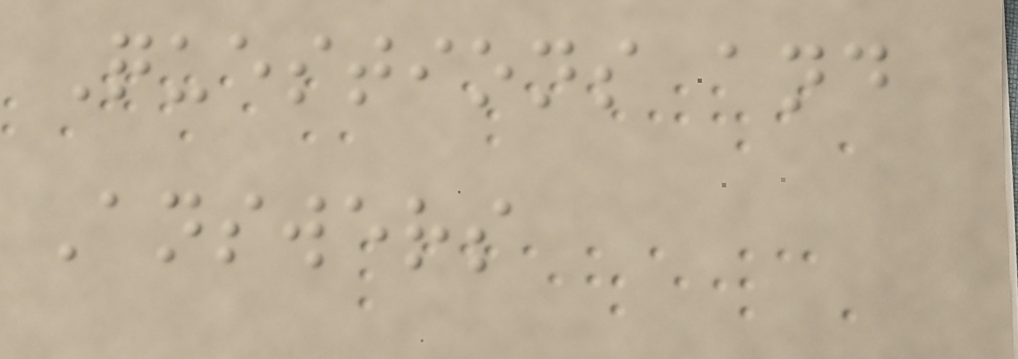Questions and
Answers
